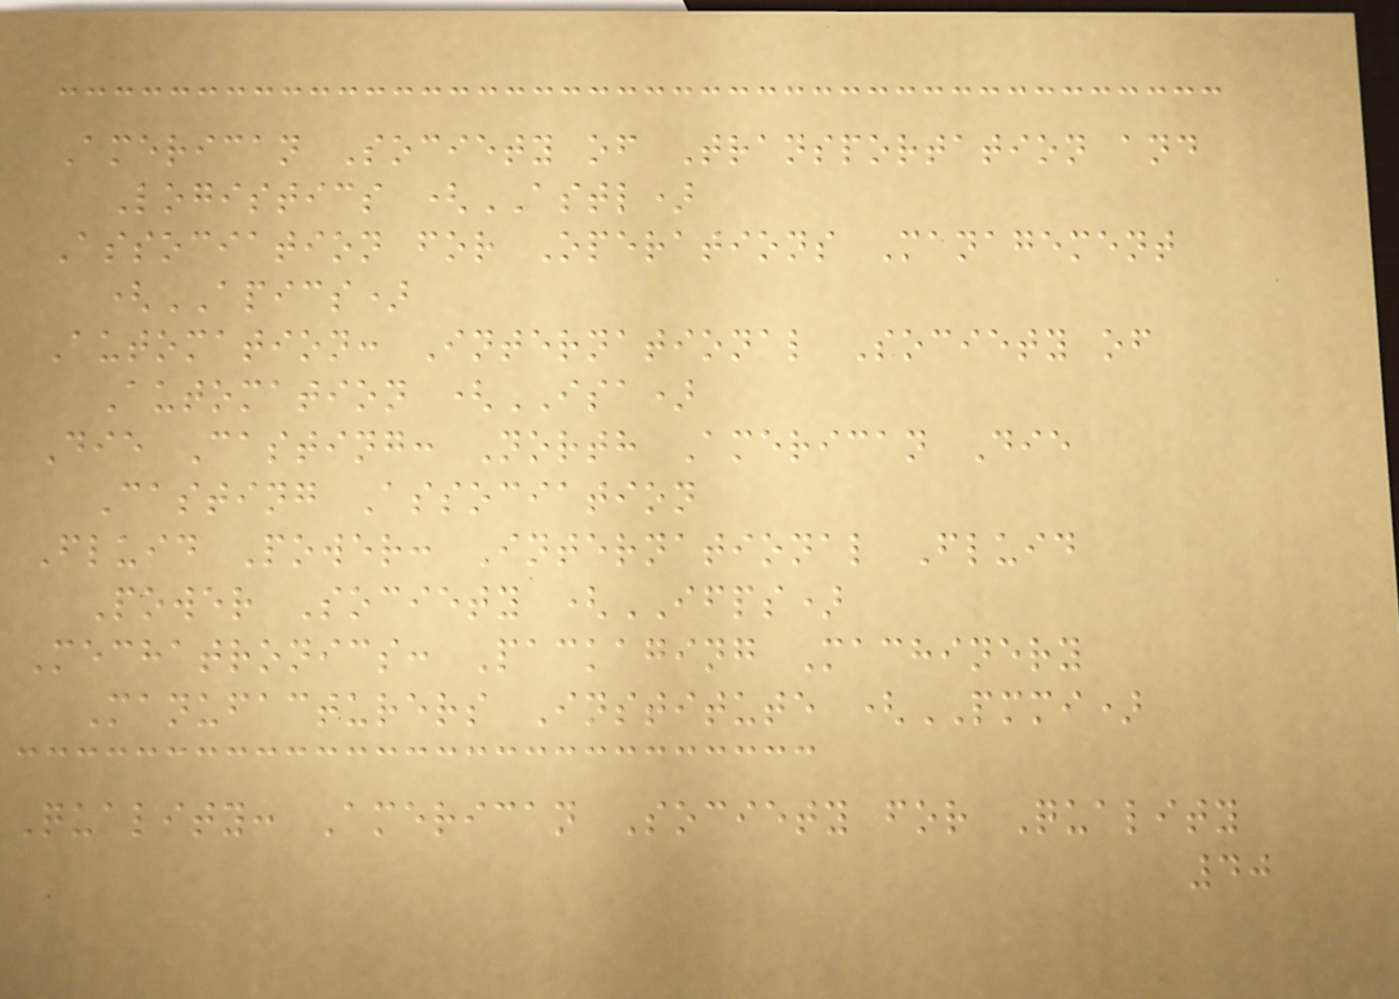American Society of Transportation and
Logistics (ASTL)
Association for Operations Management
(APICS)
Automation: International Society of
Automation (ISA)
Die Casting: North American Die
Casting Association
Fluid Power: International Fluid
Power Society (IFPS)
Mechatronics: Packaging Machinery
Manufacturers Institute (PMMI)
Quality: American Society for Quality
40
